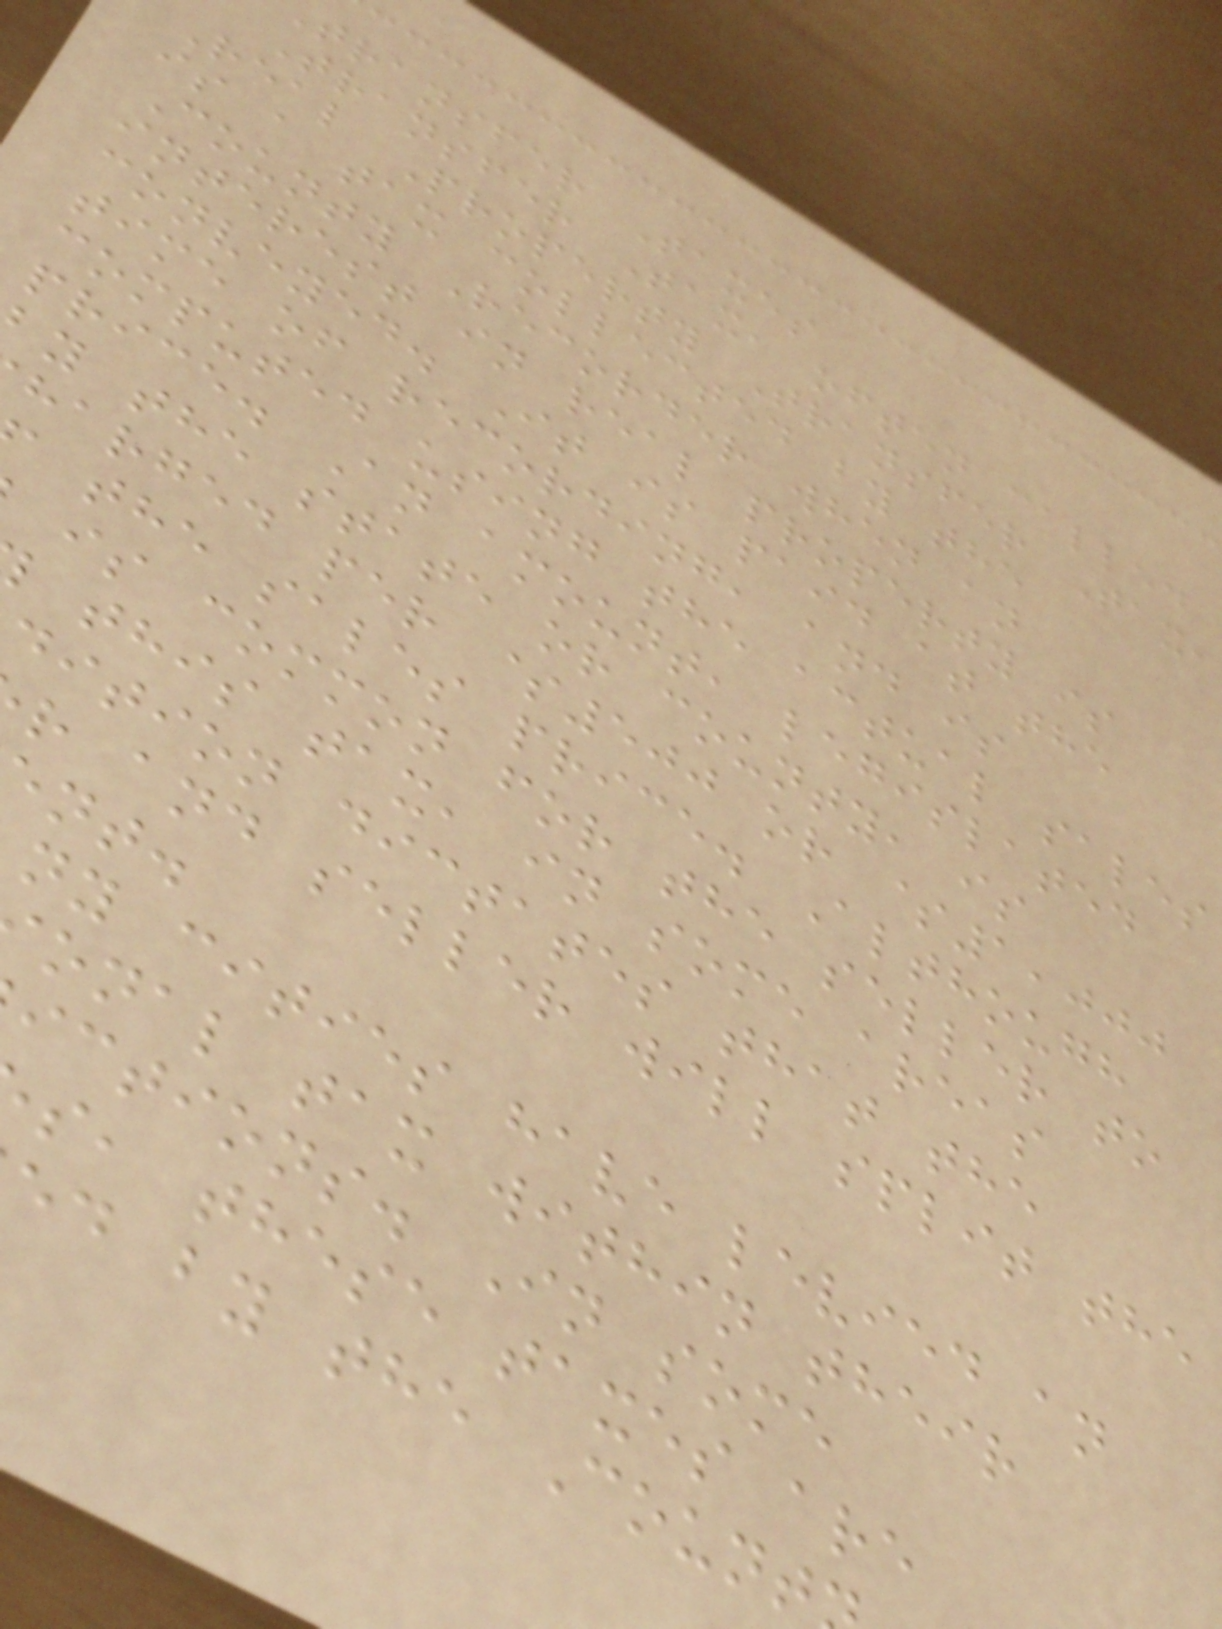transfer Taxes
Transfer Tax, often called
Real Property Transfer Tax,
is a tax collected by the
County Recorder when an
interest in real property is
conveyed. It is paid at the
time of recording, and is
computed using the actual sales
price. An amount, legislated
y the state or county, is
harged per $500 or $1,000
the sales price. Although
is common for the seller to
this tax, in some areas
dition dictates that the
r and seller will split the
ny cities have levied an
onal tax within their
ictions. In some
s, these taxes are
ed by the Count
